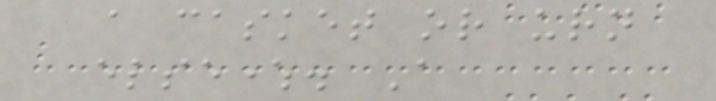a casket or urn
elsewhere. A
